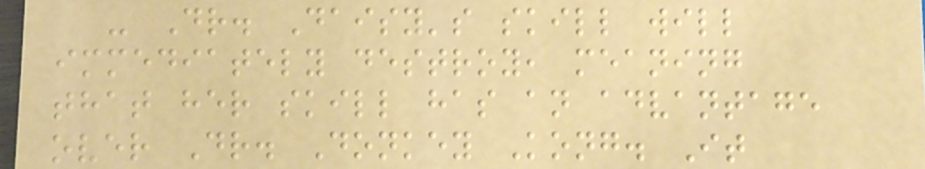- Dr. Daisy's skill will
immediately destroy, meaning
that her skill has an advantage
over Dr. Donkey Kong. It
